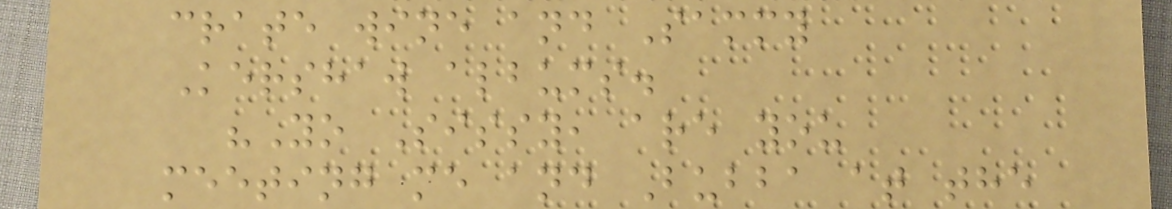crate wine and Sammy
Kershaw albums.
"Yo Sissy, are you
meeting me and Bubba at the
